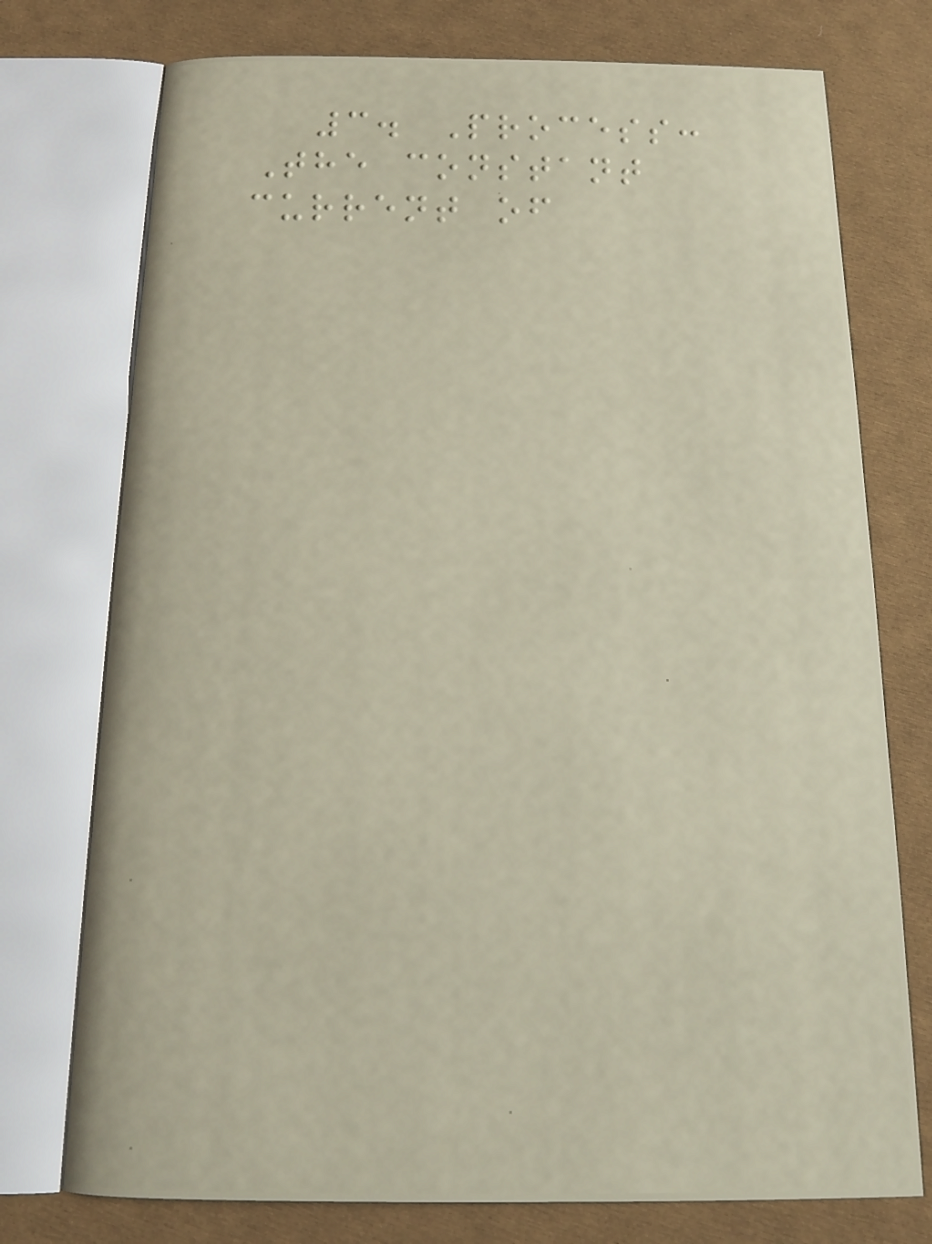3. Process:
The constant
current of
